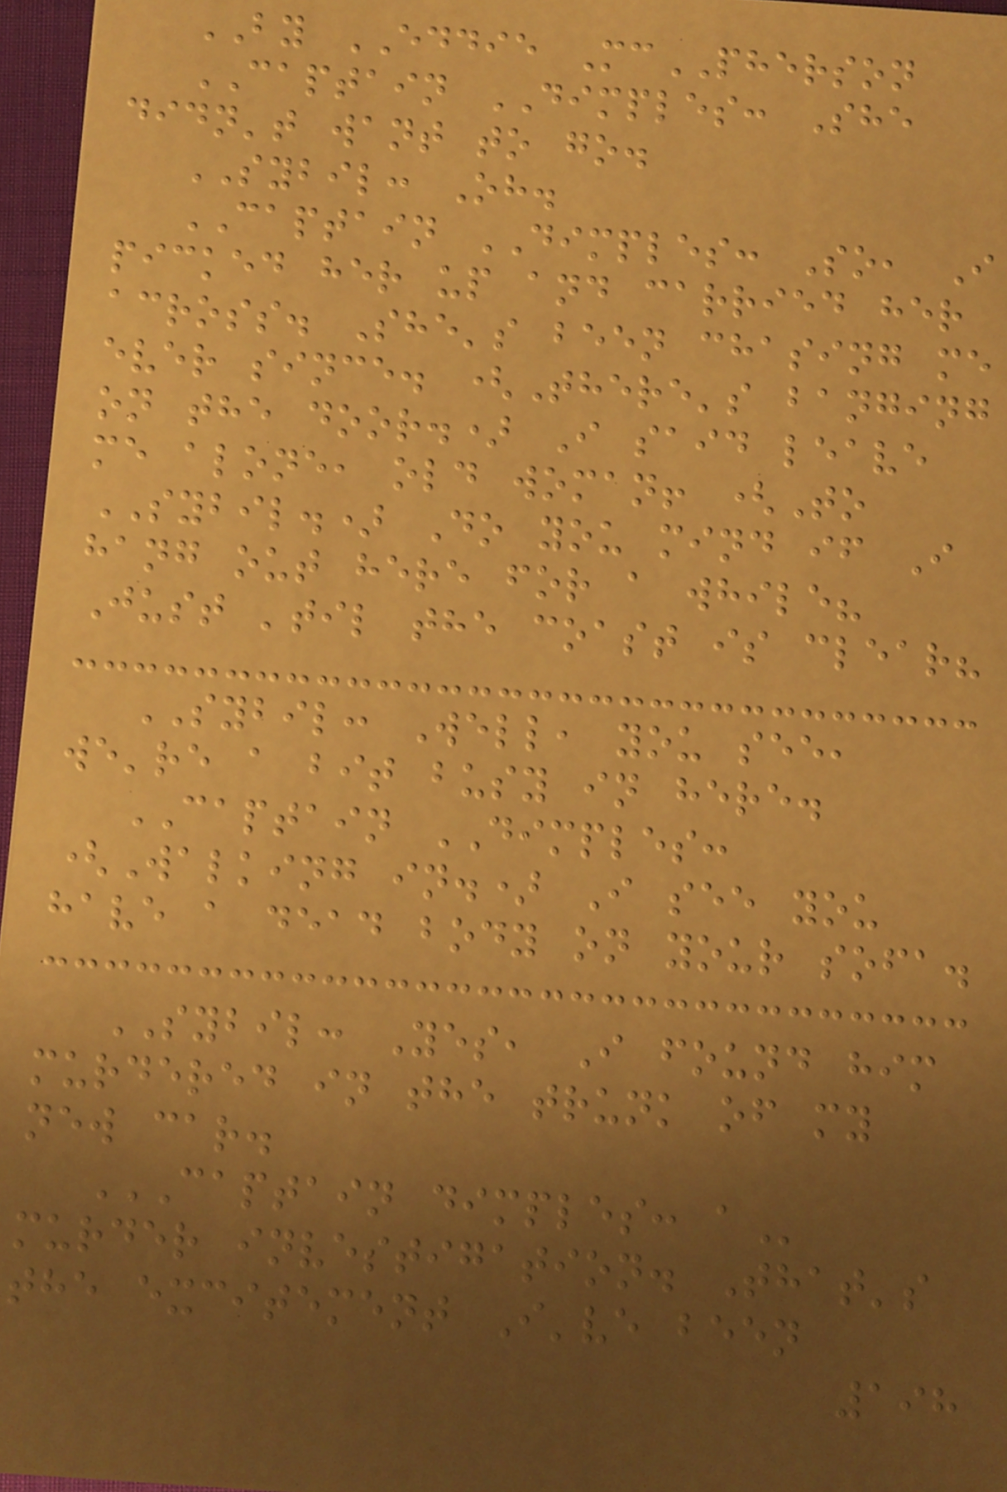BY EDDIE McPHERSON
CAPTAIN DIMPLES: She
didn't want to go.
SYBIL: Oh.
CAPTAIN DIMPLES: So, I
picked her up and carried her
across. She's been chasing me
ever since. (There's banging
on the door.) I said leave
me alone, old woman! (To
SYBIL.) Do you mind if I
hang out here for a while?
Just 'til the coast is clear?
SYBIL: Well, you see,
we're a bit busy in here.
CAPTAIN DIMPLES:
(Walking in.) I see you
have a dead body on your sofa.
SYBIL: Yes, I found him
murdered in the trunk of my
new car.
CAPTAIN DIMPLES: A
murder investigation. That's
the excitement I've been
198
